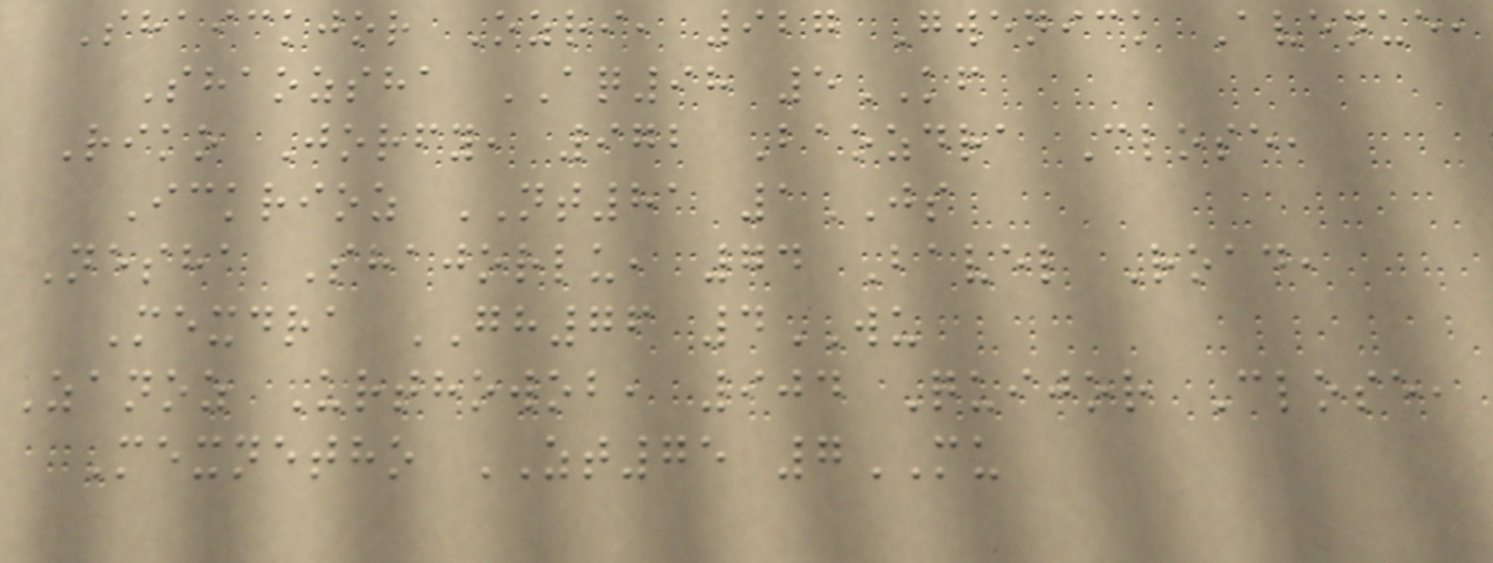Shaickjor Ozri, 927 Gwenick Avenue,
Shaozsha AQ98 5KF
Riko Jorfy, 972 Baozdra Close,
Ickrioz NT81 1JS
Nesha Shajorlu, 74 Bavel Road,
Mexdra GH76 4WU
Zanoz Urthowob, 904 Quijor Close,
Mexnetho ZT75 7MU
